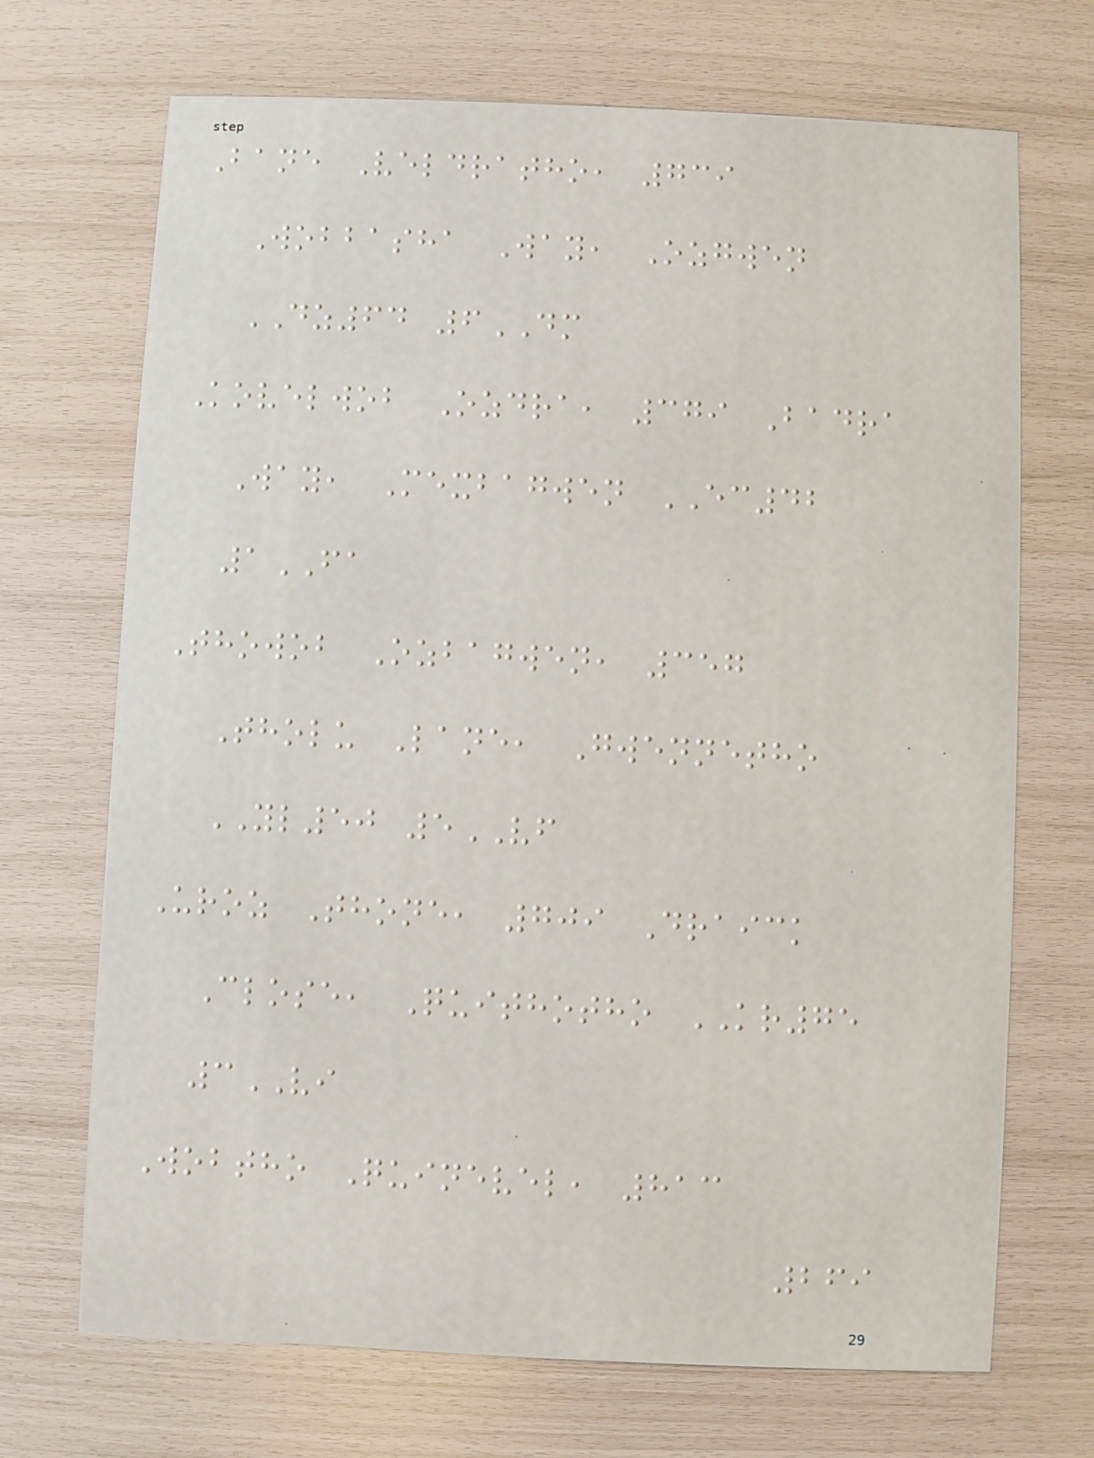Bane Veldratho, 739
Wobbasha Way, Ozgwen
DZ64 6DM
Kovelwob Ozdra, 379 Badra
Way, Mexbagwen EC42
1FA
Thowob Ozbagwen, 357
Tholu Lane, Gwennetho
YL50 5VF
Uroz Thone, 709 Draick
Close, Quithotho KR75
3VI
Wobtho Quinevel, 813
269
